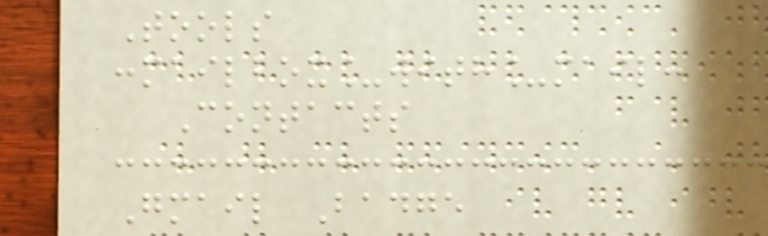Tools
:mailbox_with_mail:
Contacts
Gmail Badge
